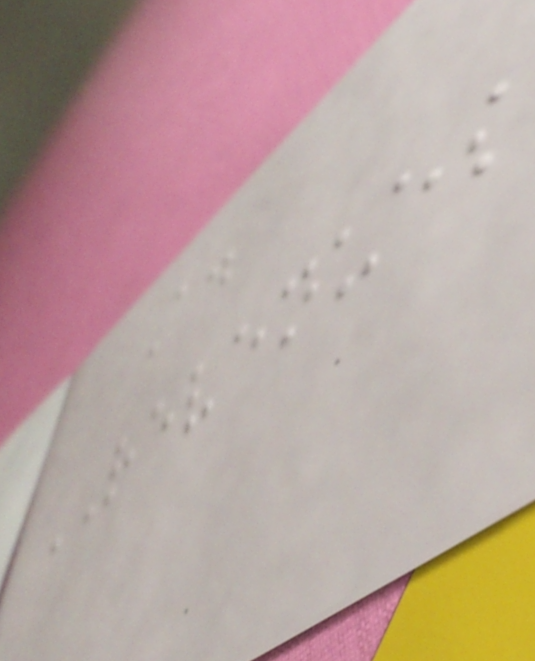A.
REVENUES
